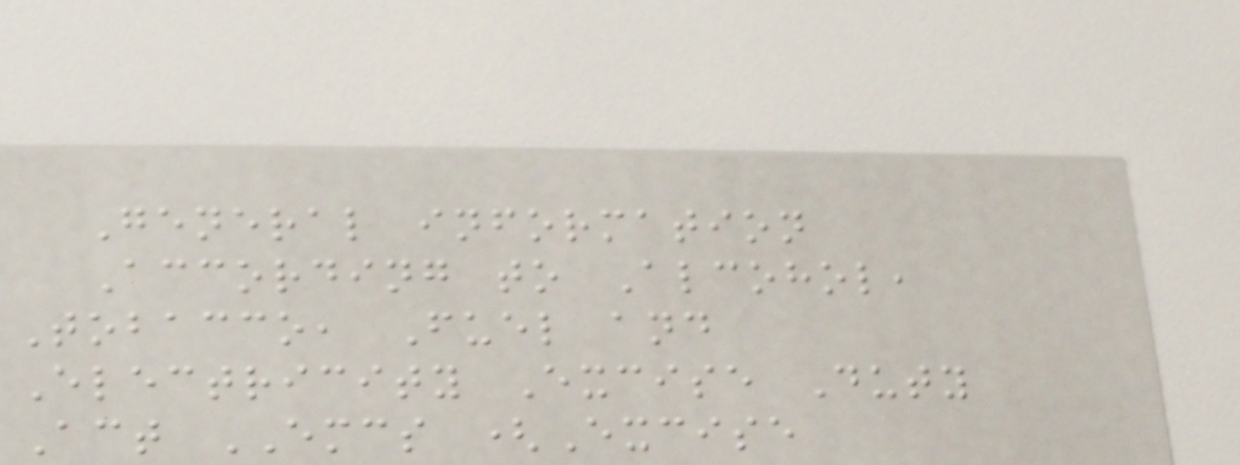General information
According to Alcohol,
Tobacco, Fuel and
Electricity Excise Duty
Act EMCS (Excise
